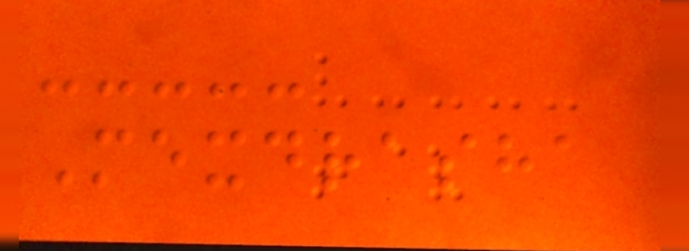Mexdrasha
